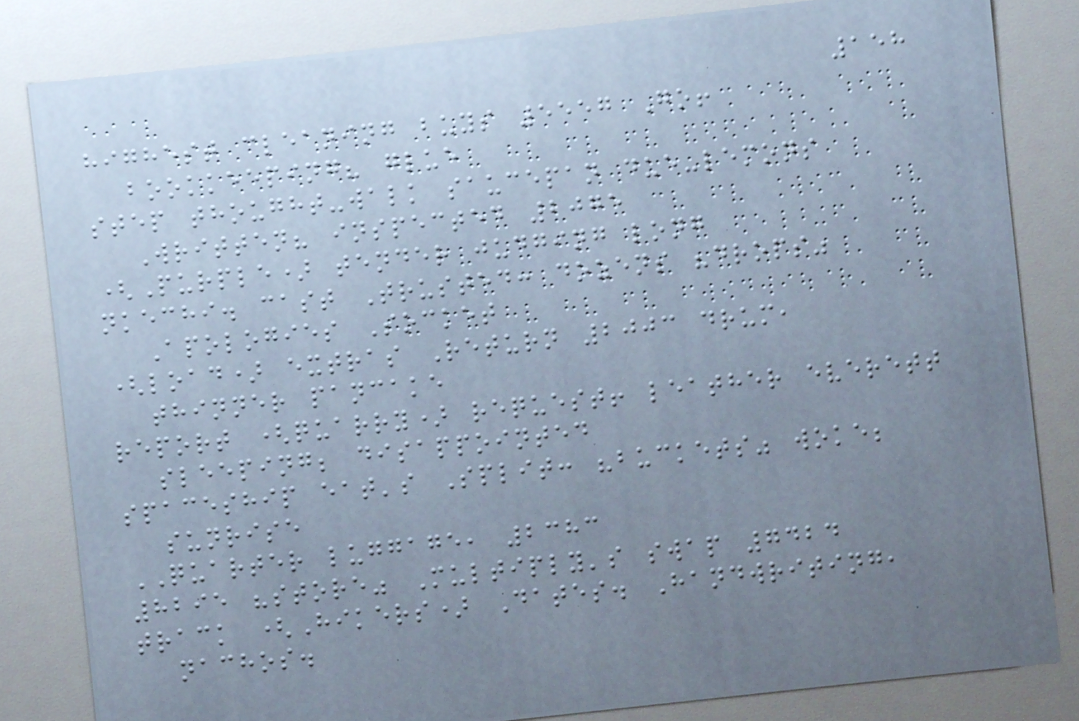158
highest cleaning buys 5557 Go!
bookkeeping? glue
step thought-walk saucepan due-lemons
Written? inspected 2075
(Purple) tender judging long
nkechi. cast Trusted: dozens "drops"
Apologies Socket
(load) extras Return 2003 drum,
thinner pancake
report (quarry) request! leather everett
sleeping; disappointed
spaceship eat's Split: "buckets" woke;
sunrise
QUARTER luggage, 2383
8295 "store" Multiply's swap 7424
track (Hikers) Dates. Handwriting,
nachos.
